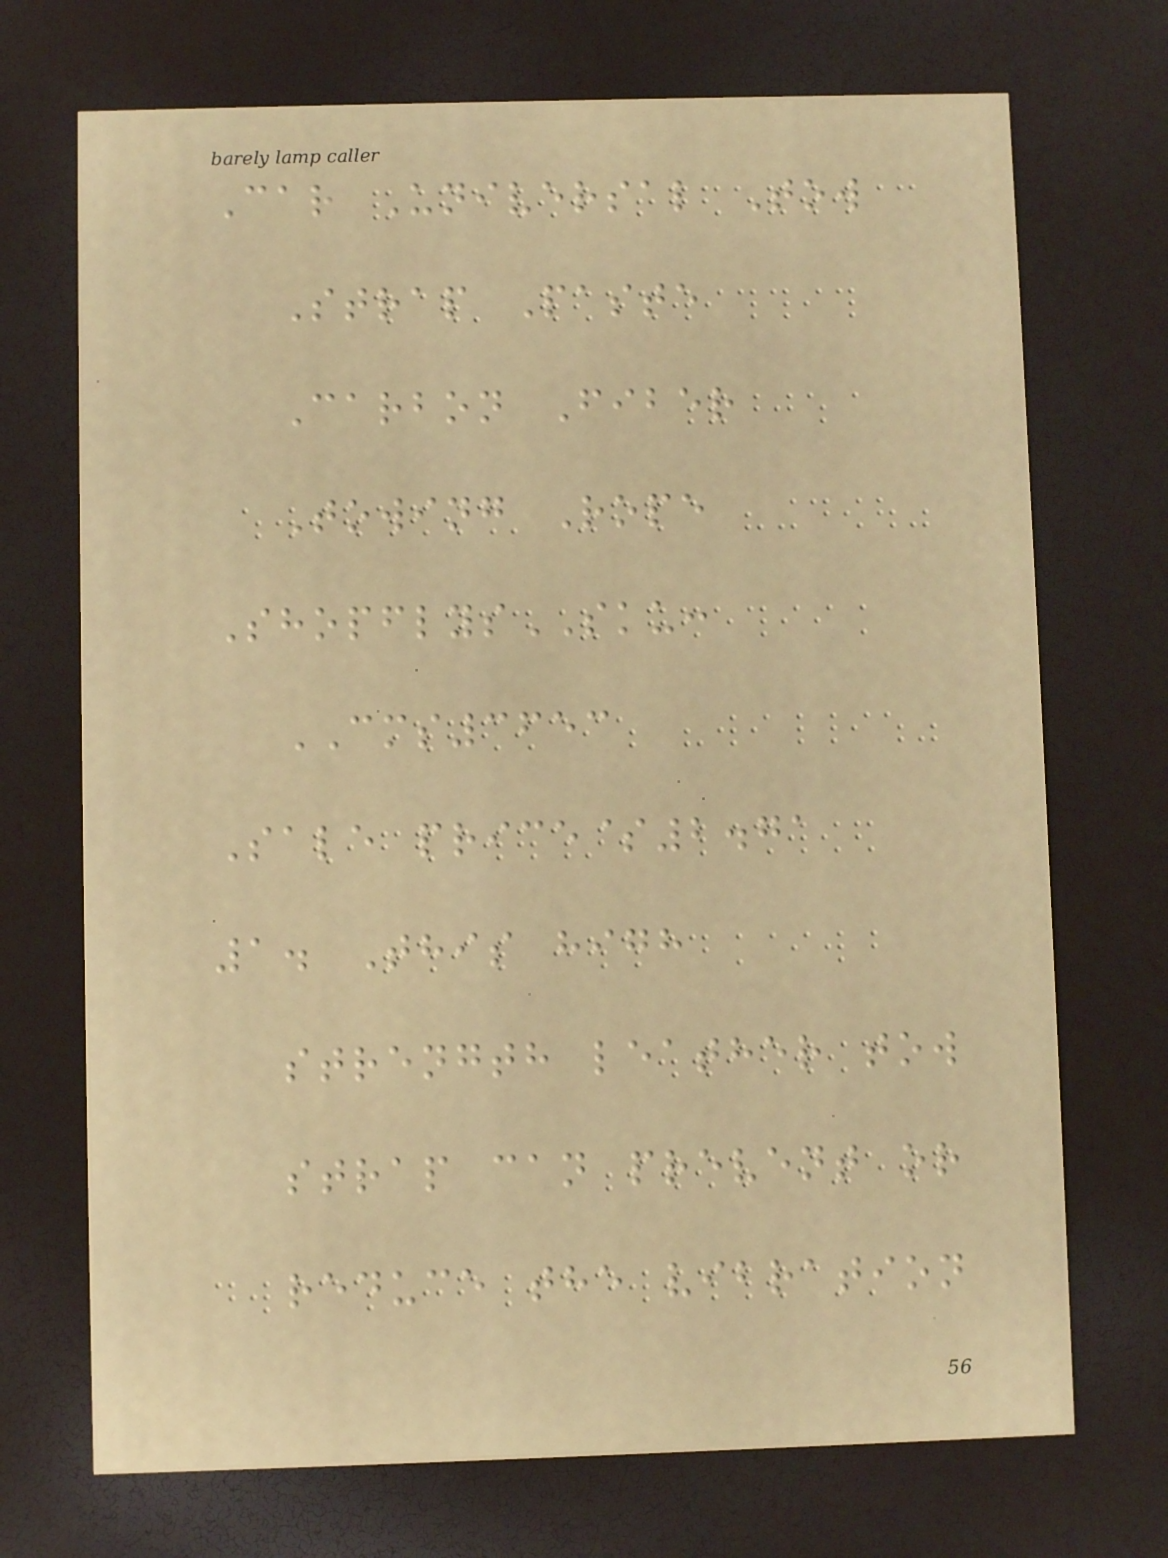Car Universal Tow
Strap Paste
Carbon Fiber
Towing Rope
ShopflysSKU:
CMS3653
Sale price$2.71
1. This high
strength leather tow
strap can prevent or
reduce the vibration
